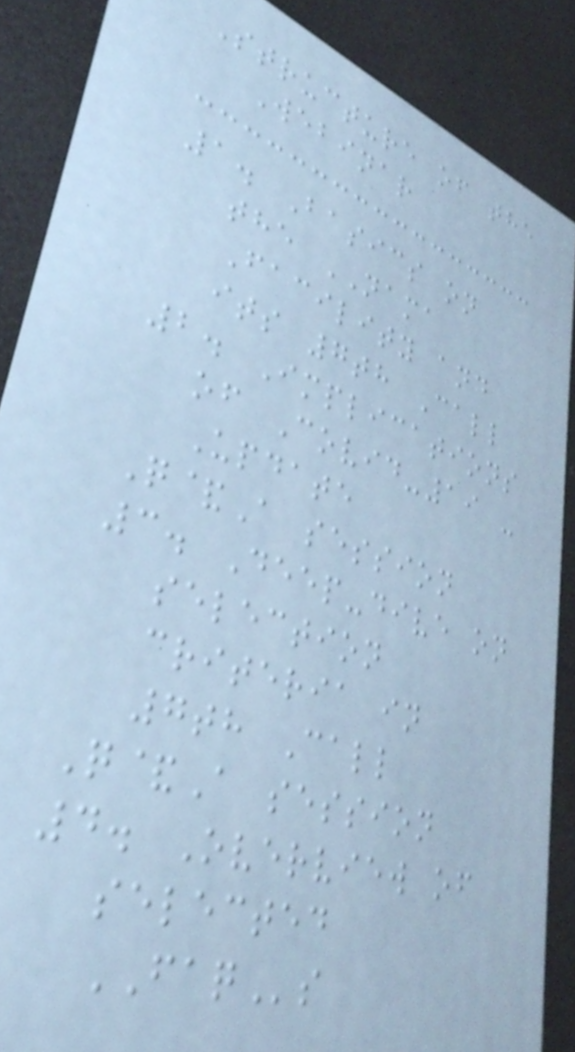Structure of the
Webinar
1. Basics on
the NAMA
Facility and
its 7th Call
2. Implications
of Covid-19 -
Update
Q&A session
3. Deep-dive on
selection
criteria in
7th Call
Q&A session
4. Overview of
selected
FAQs
